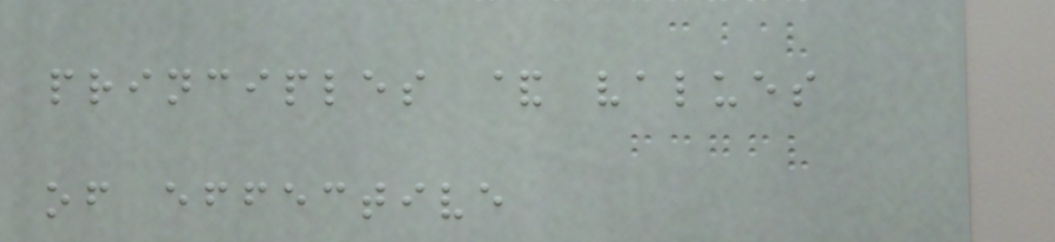principles & values
of effective
